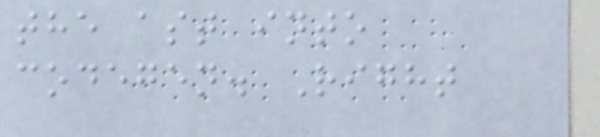the ast into
codegen. Right
